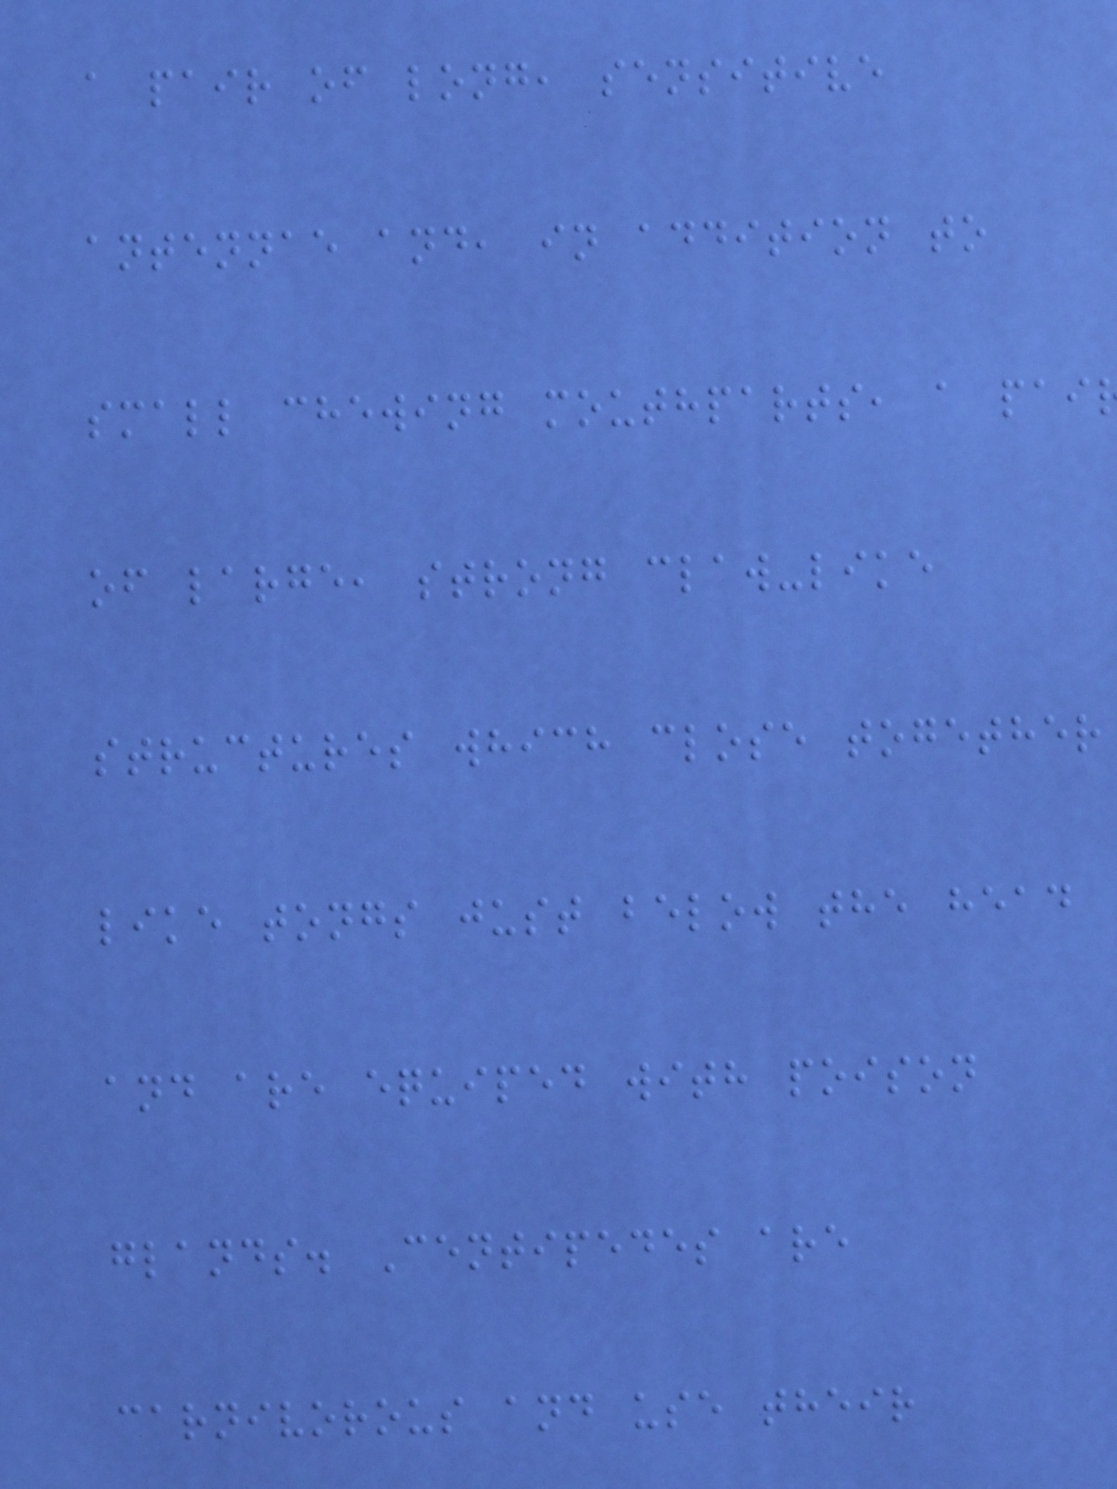a pair of long, sensitive
antennae and, in addition to
small chewing mouthparts, a pai
of large, strong claw-like
structures which close together
like tongs just below the head
and are equiped with poison
glands. Centipedes are
carnivorous and use their
